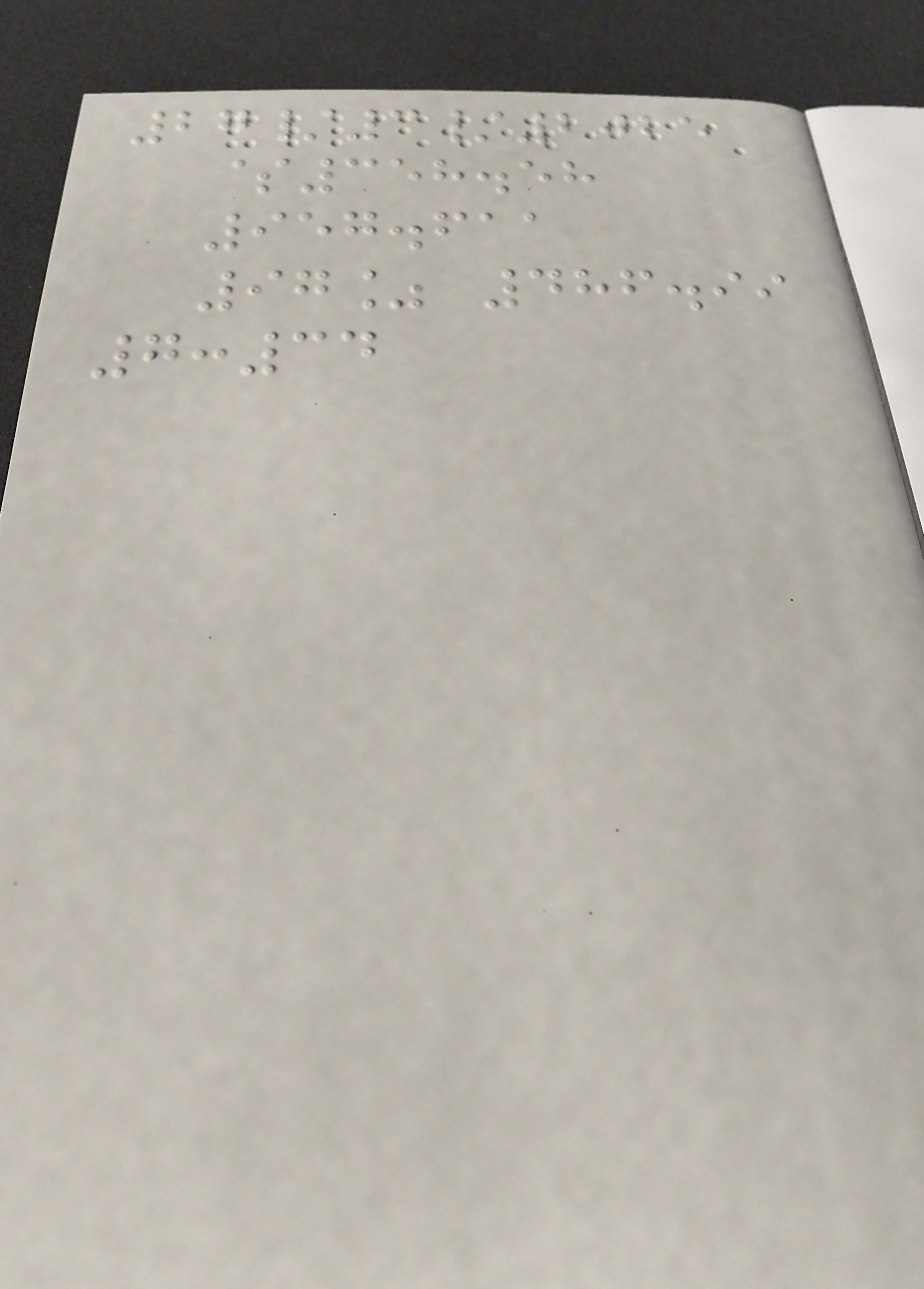27/3/2025
$358.58
957.611
97% 486.99
7:34
